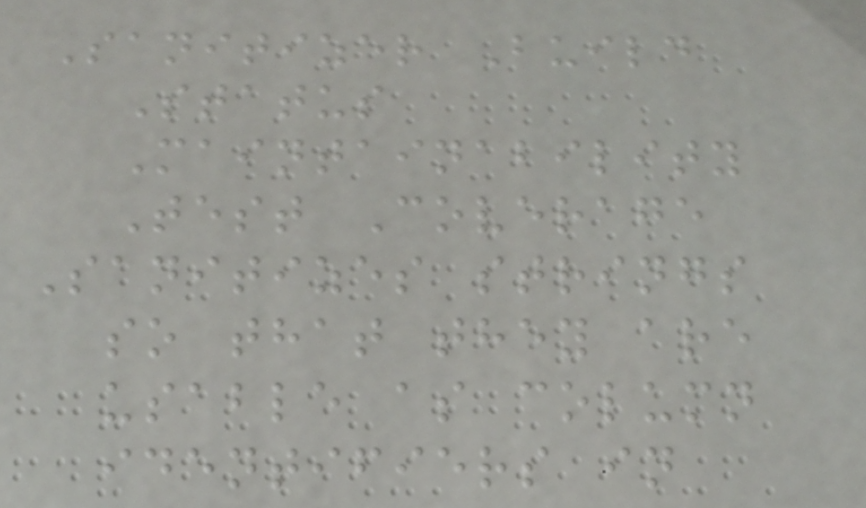Sanitizer Build
Status
Maintainability
Test Coverage
Sanitizes strings
so that they are
usable as column
identifiers in
